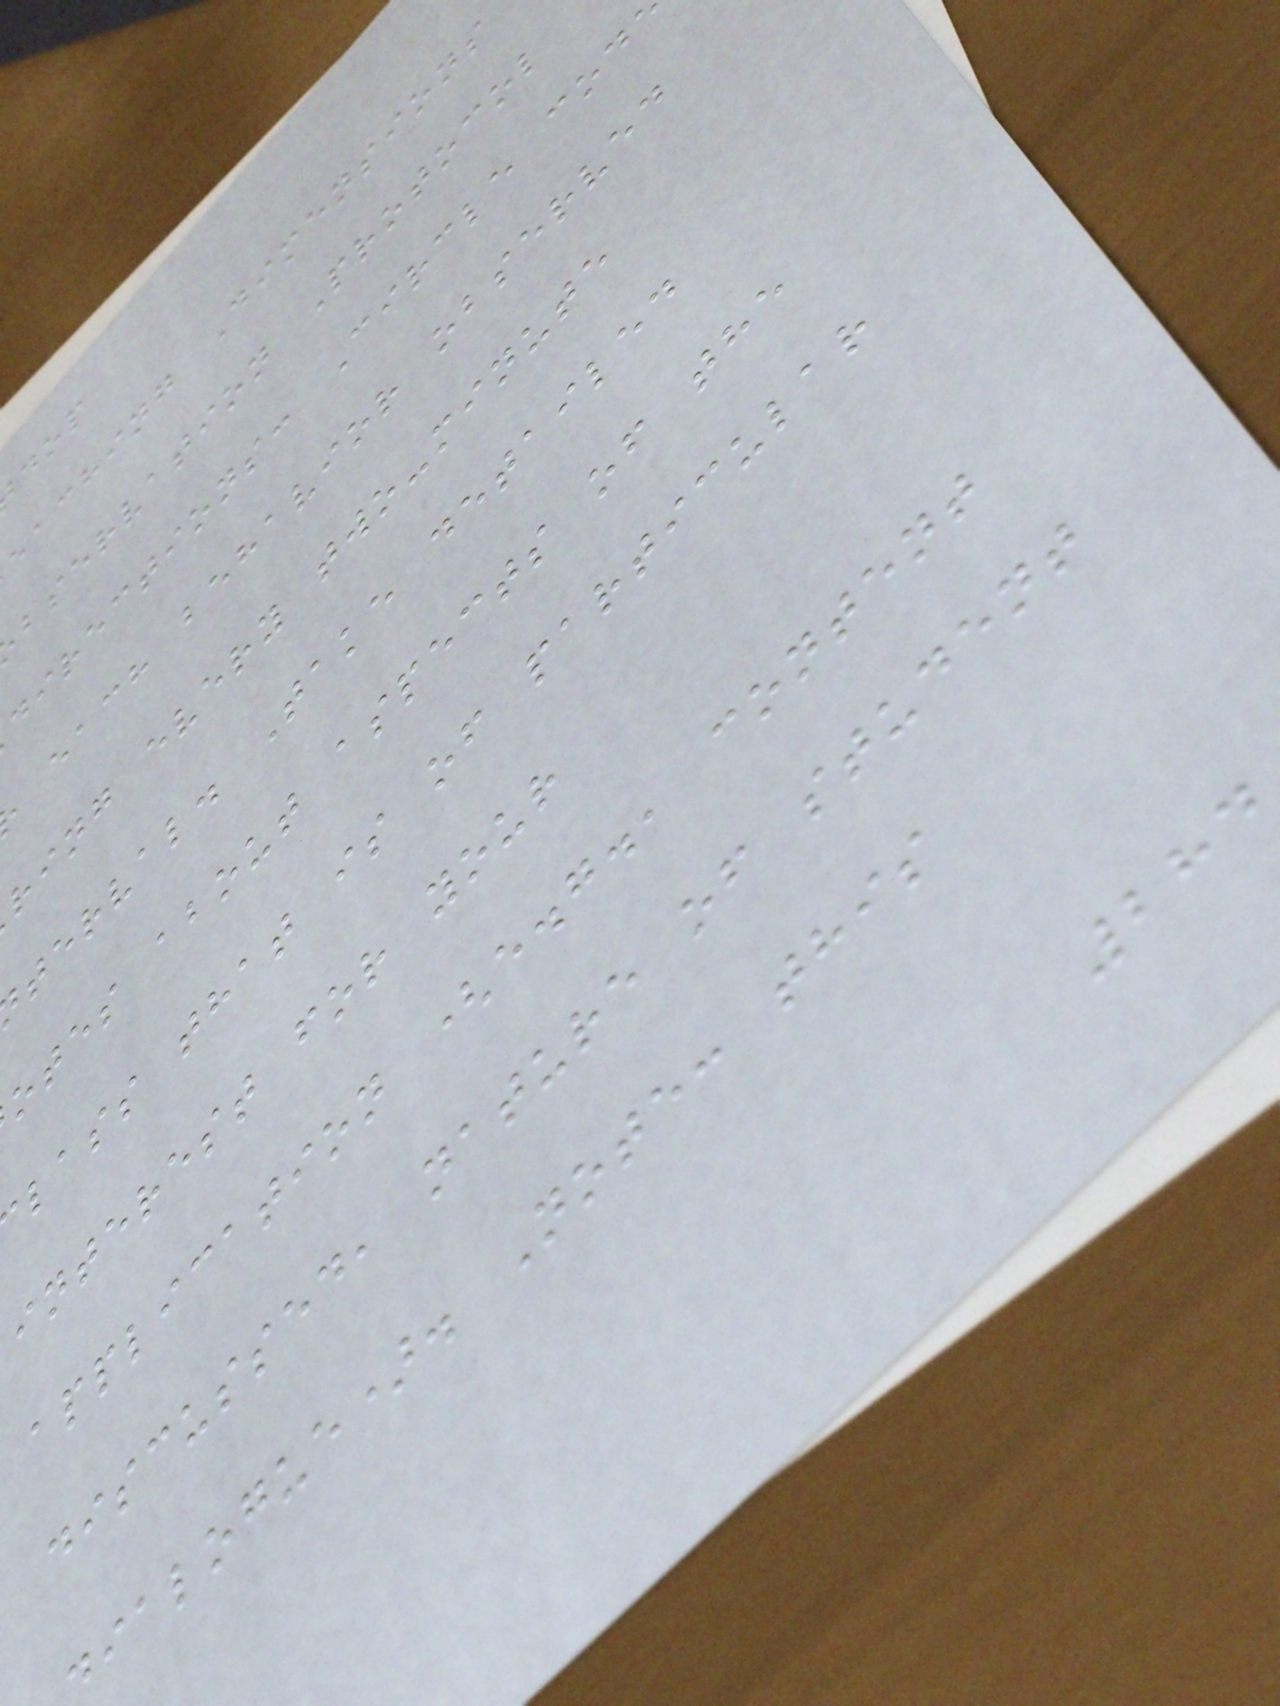eaching Dimensions
bservation Protocol
directions: Circle cod
each behavior observed
ring every two-minute
terval. Take detailed
otes about aspects of the
lass that is of particular
interest for your
application (e.g., content
discussed, nature of student
ialogue). Note: this
284
